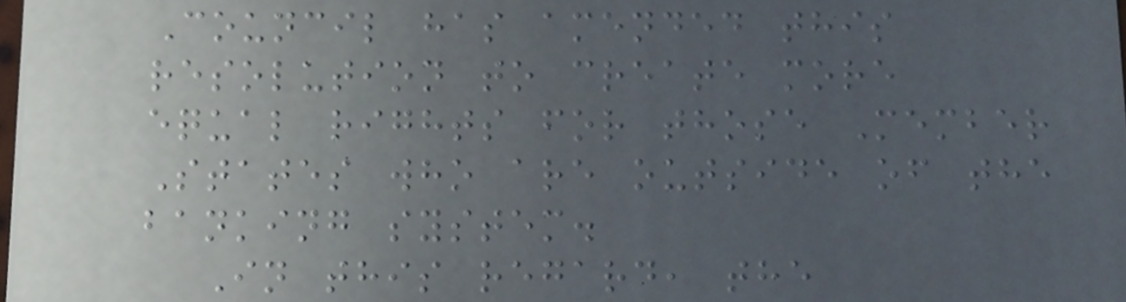Council has amended this
resolution to create more
equal rights for those Member
States who are outside of the
banking system.
In this regard, the
